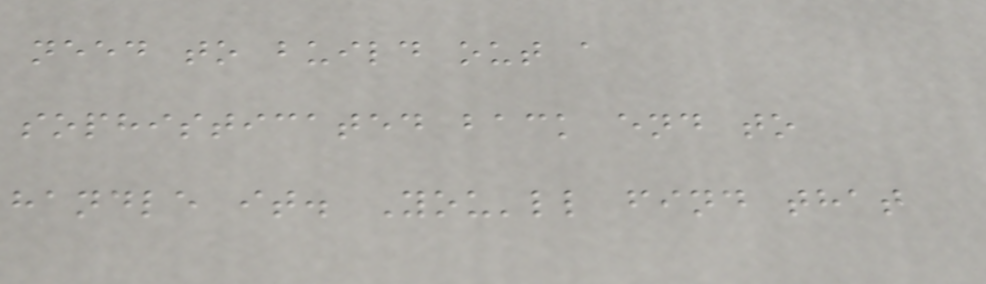need to build out a
sophisticated back end to
handle it. You'll find that
